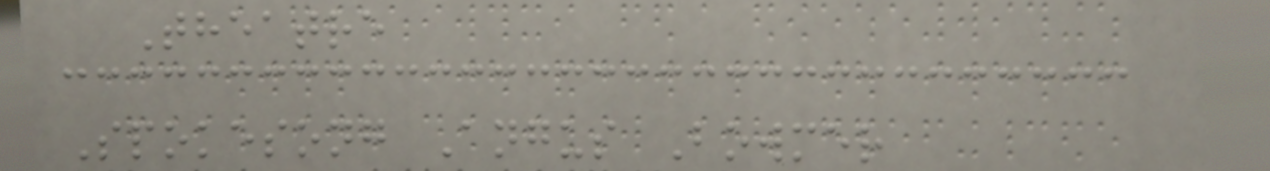Theatre
Spokesong Angus Bowmer
